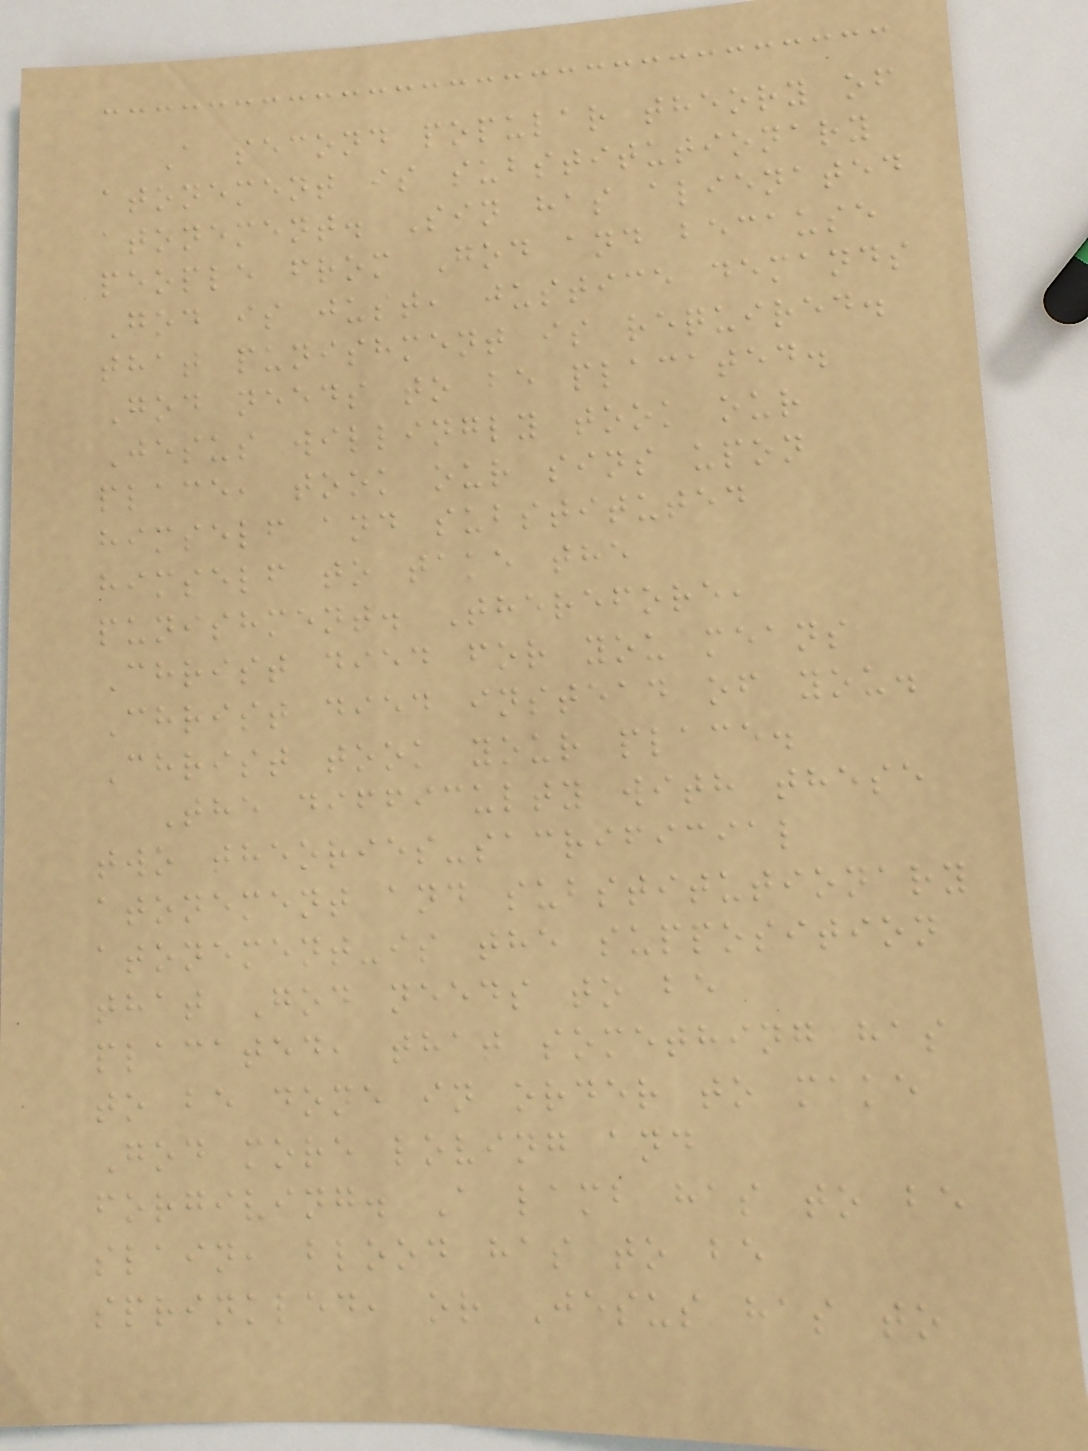A second popular theory of
atonement is substitutionary
atonement. Sin has alienated
people from God and because
God is just, justice demands
that punishment is required.
God needs to be placated.
Jesus willingly took our
place, took our sins upon
himself and substituted
himself to take the
punishment. Therefore,
Christ died for you means
Christ died instead of you.
Christ took your place.
The difficulty with these
two theories-sacrificial
atonement and substitutionary
atonement-is the supposition
that God needs to be
placated, that something has
to be done in order to make
God more loving and
forgiving. A lamb has to be
slain, blood has to be
sprinkled, or Jesus has to
